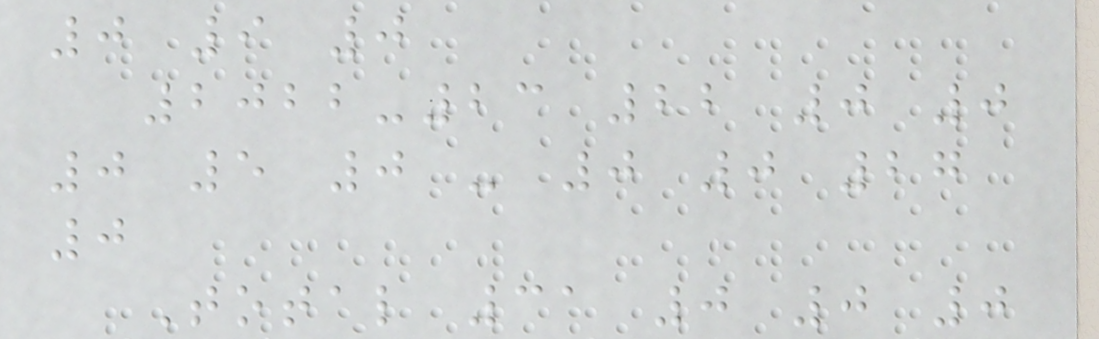0 9 0
2022-23 22 0 0
0 5 0 - 0 0 27
0
Total 31 0 0 0
